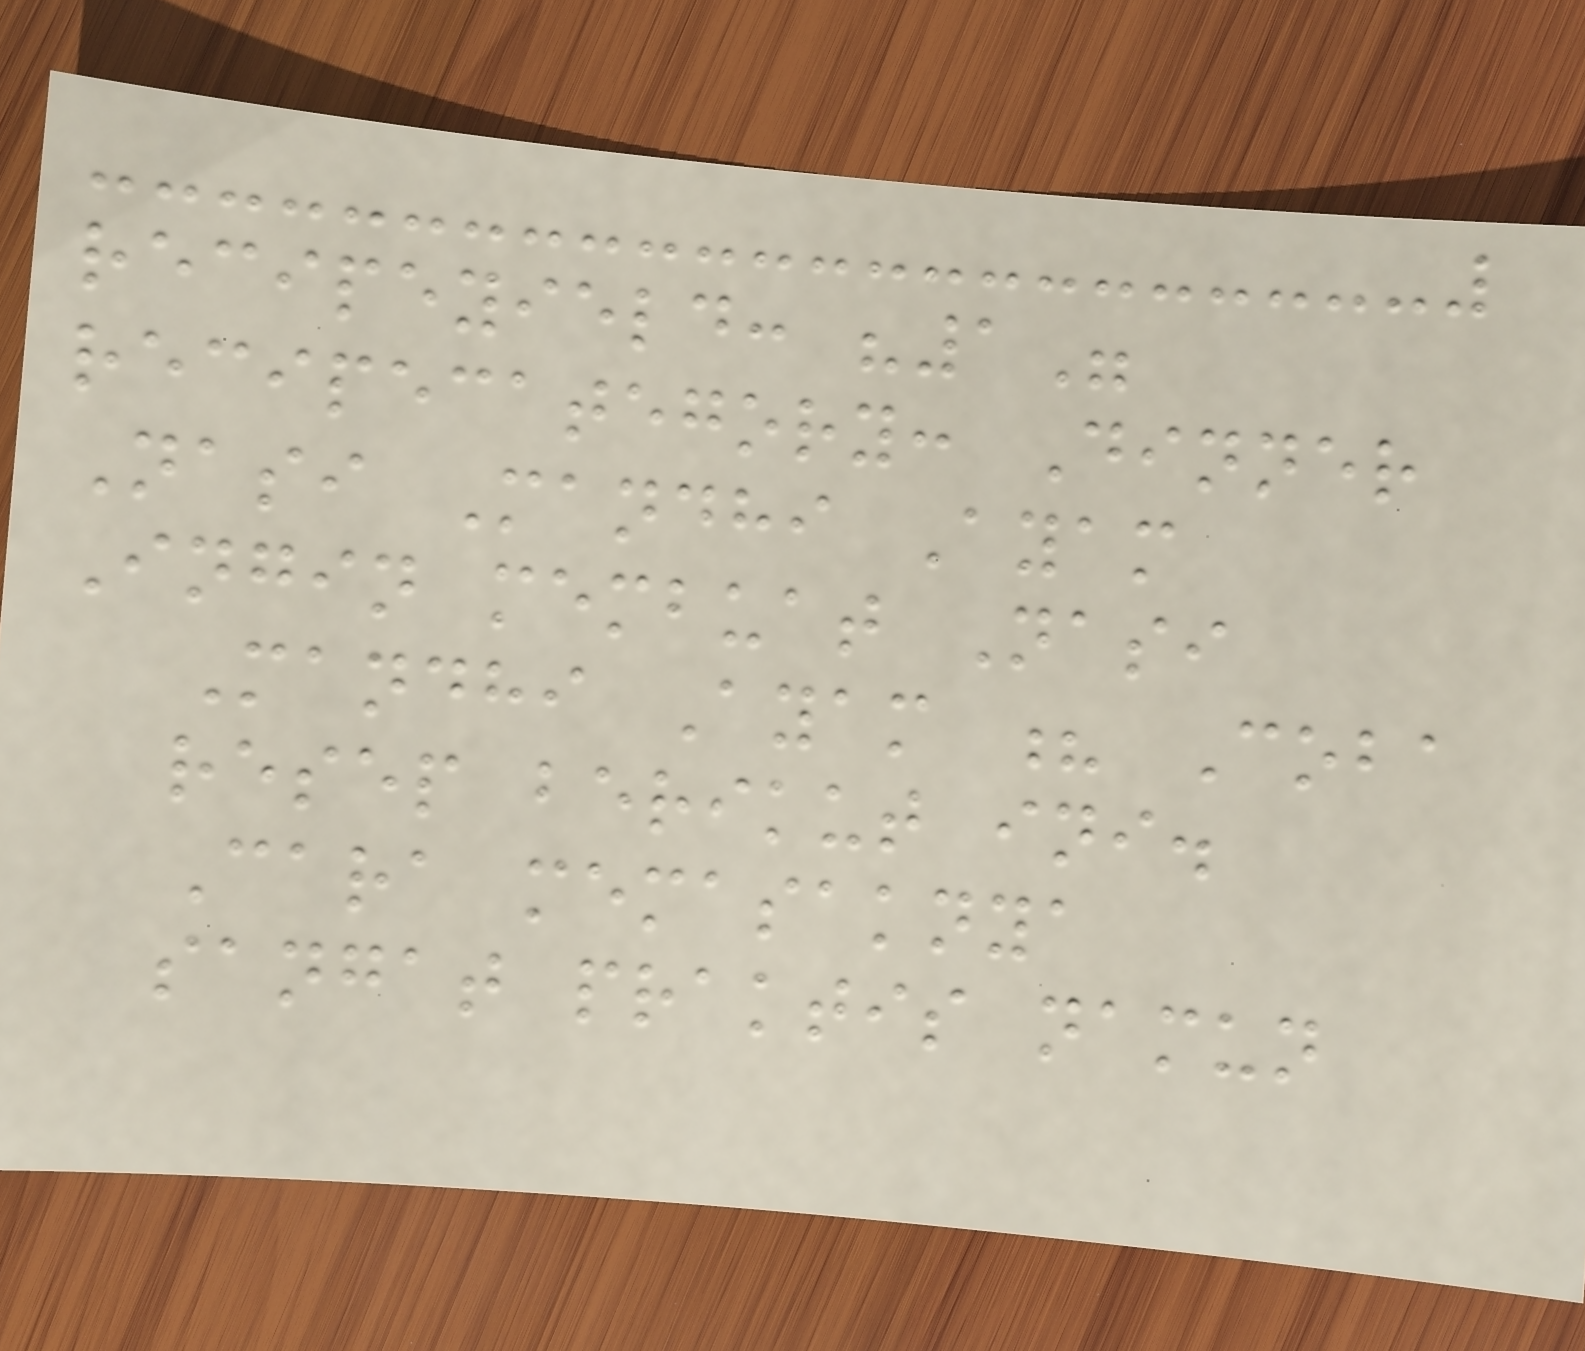recipeyield: "1"
recipecategory: Dinner
Nasi Mandhi Ayam
Ingin membuat Nasi
Mandhi Ayam ? Coba
resep berikut ini.
Cara memasaknya
sangat praktis namun
